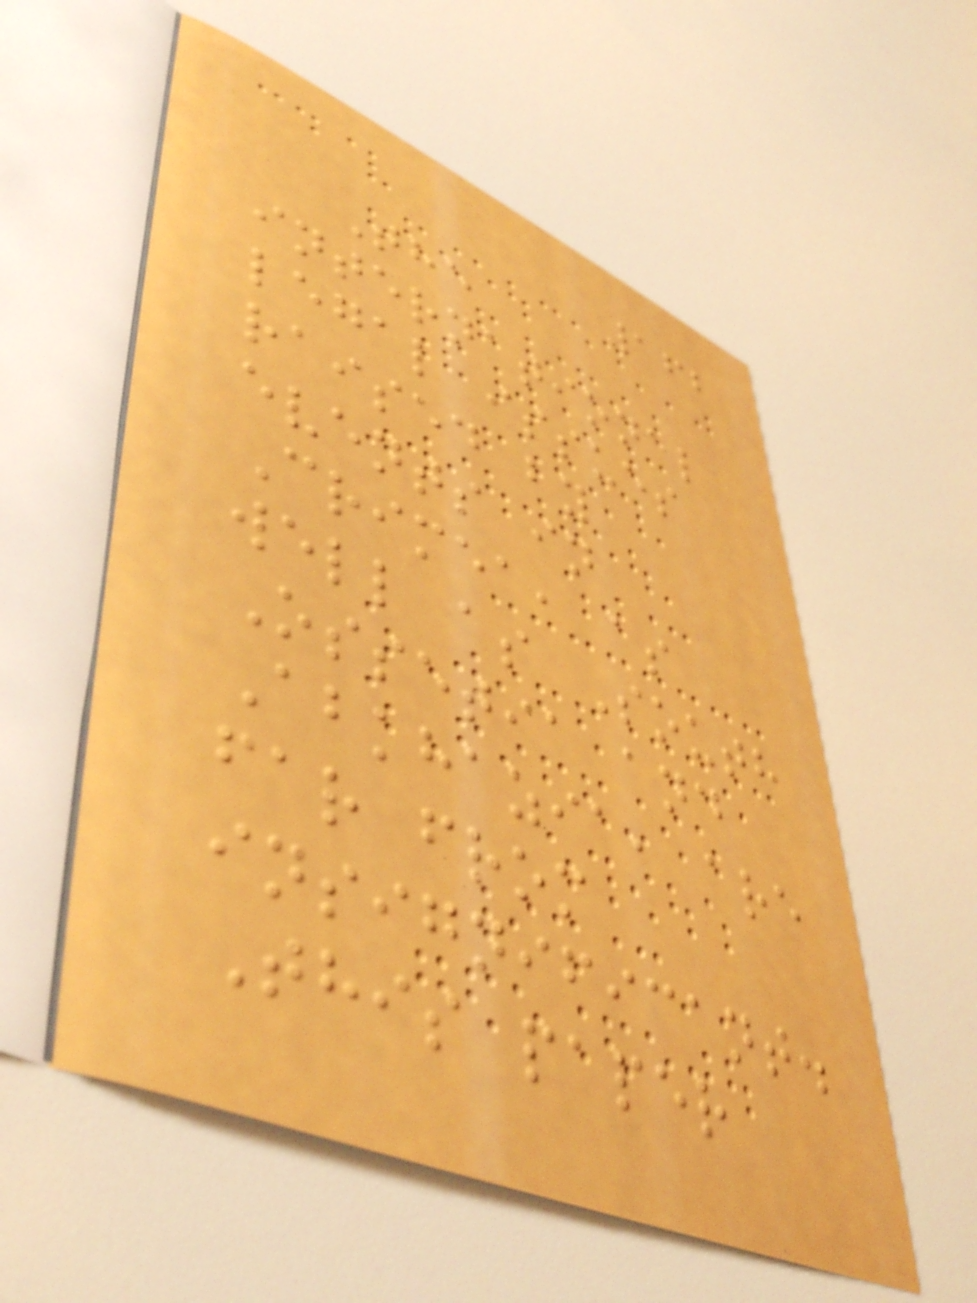162
The
international
legal issues
raised by
events in
Crimea, as
well as South
Ossetia and
Abkhazia, are
far from
insignificant.
This paper
